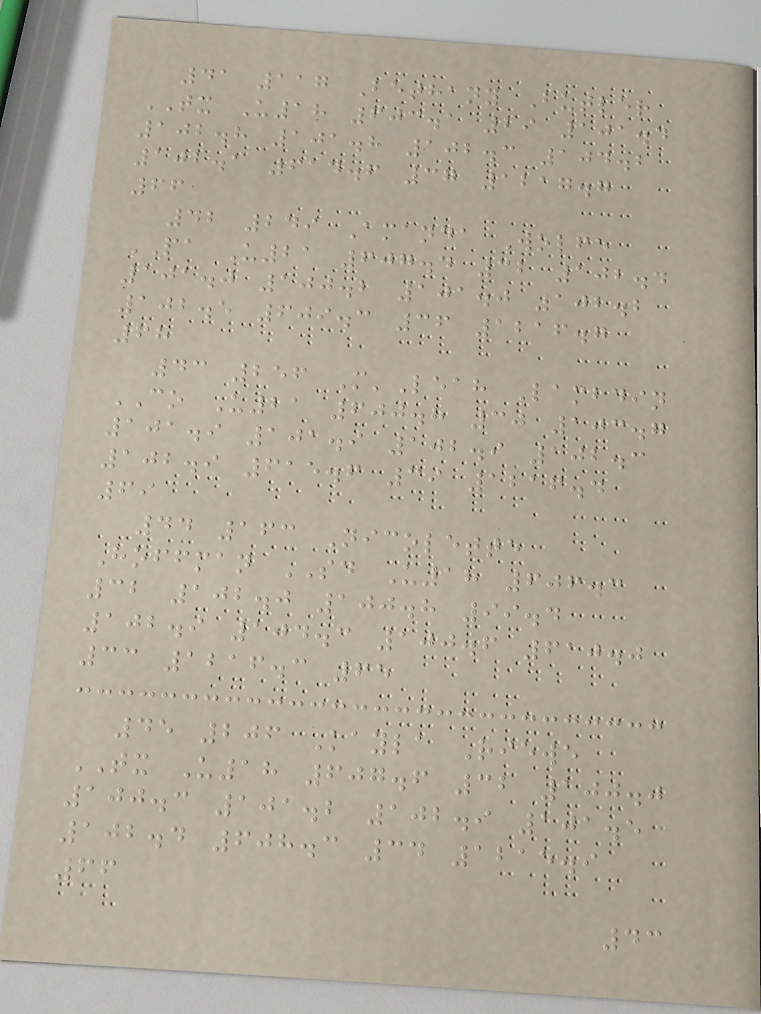41 117 Bethany Butler
TX U18 603.1 29 101.4
102.8 101.8 102.3 104.2
102.1 614.6 37 1217.7
66
42 249 Amanda Wolfe
PA U21 607.4 32 102.4
101.0 100.2 101.0 102.2
102.5 609.3 36 1216.7
68
43 256 M'Leah Lambdin
CO U21 600.8 30 103.7
101.9 101.9 102.9 102.3
102.9 615.6 39 1216.4
69
44 163 Nicolette
Hoffman SD U18 606.3
32 102.0 100.8 99.4
102.9 104.3 100.6 610.0
33 1216.3 65
45 206 Kayla Riewe
TX U18 607.6 32 100.0
100.3 101.2 102.9 101.5
102.4 608.3 34 1215.9
66
43
